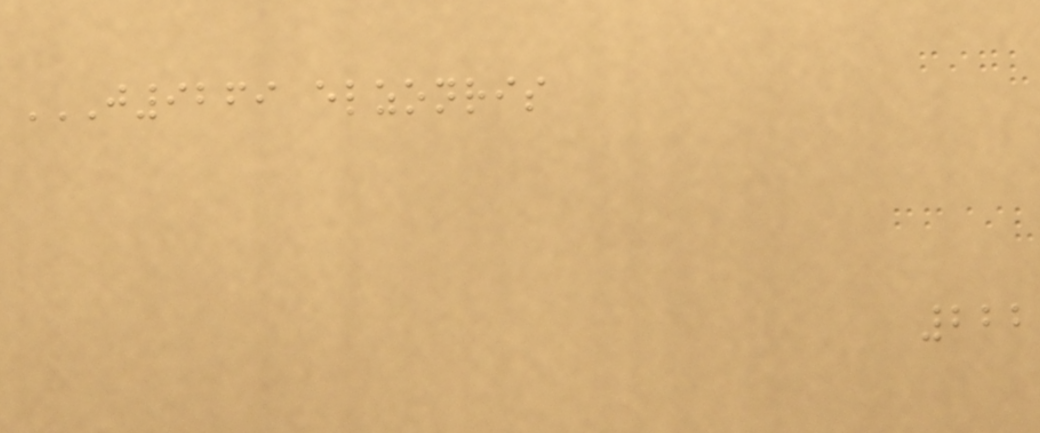J9269 ELZONRIS
222
